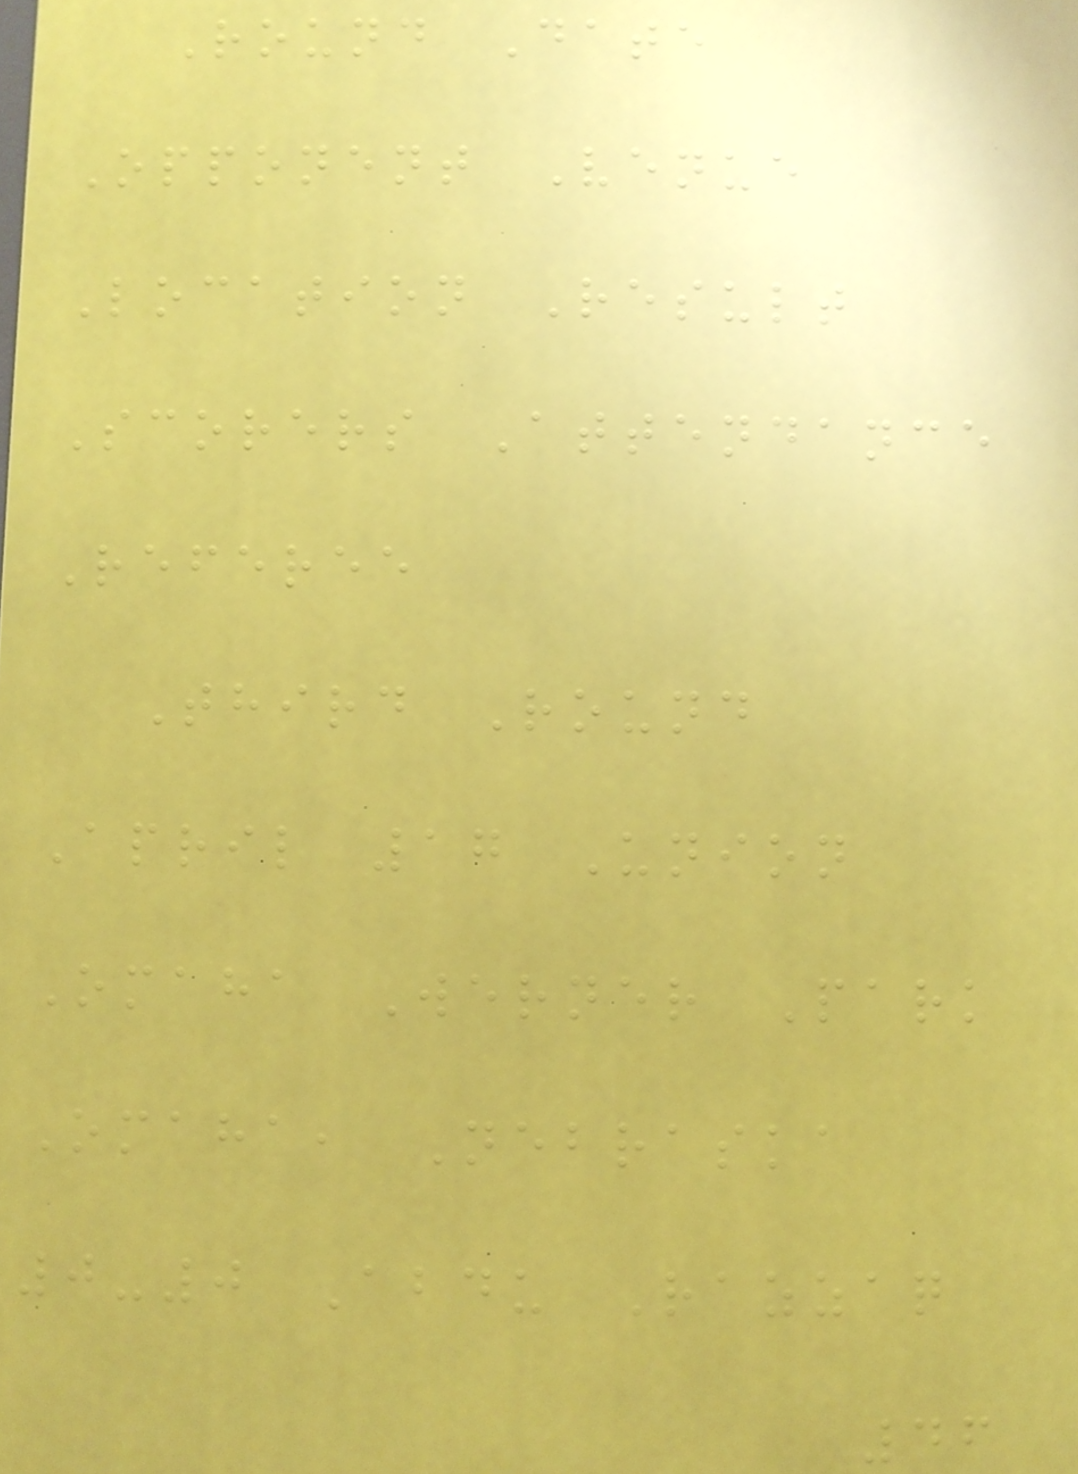Round Date
Opponent Venue
Location Result
Scorers Attendance
Referee
Third Round
April 17 Union
Omaha Werner Park
Omaha, Nebraska
0-0 Abdu Razzaq
46
